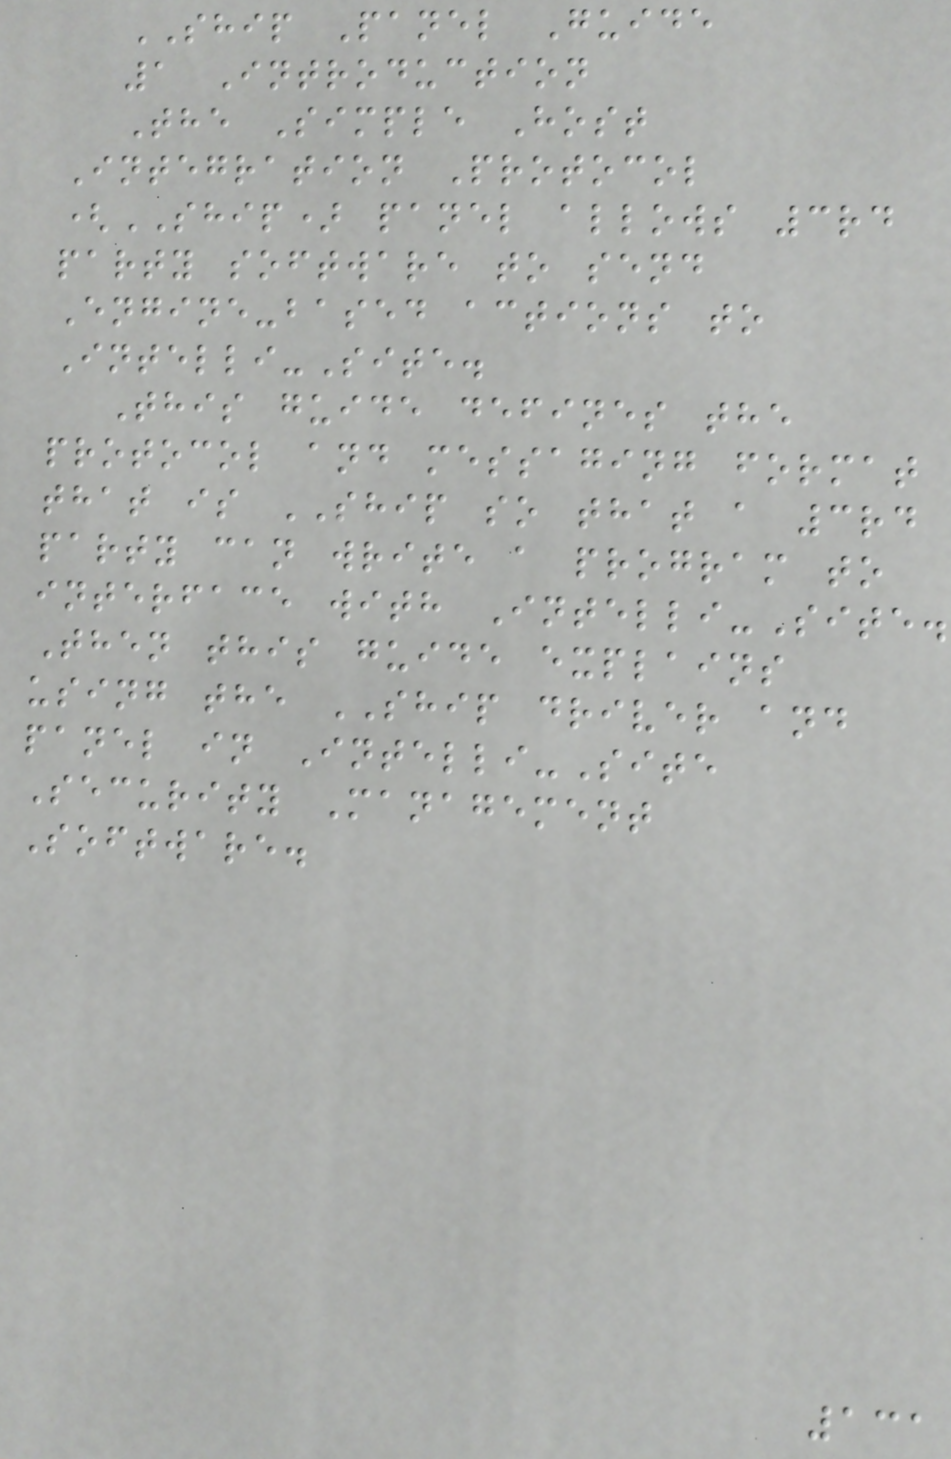SHIP Panel Guide
1 Introduction
The Simple Host
Integration Protocol
(SHIP) panel allows 3rd
party software to send
Engine-based actions to
Intelli-Site.
This guide defines the
protocol and messaging format
that is SHIP so that a 3rd
party can write a program to
interface with Intelli-Site.
Then this guide explains
using the SHIP driver and
panel in Intelli-Site
Security Management
Software.
131
